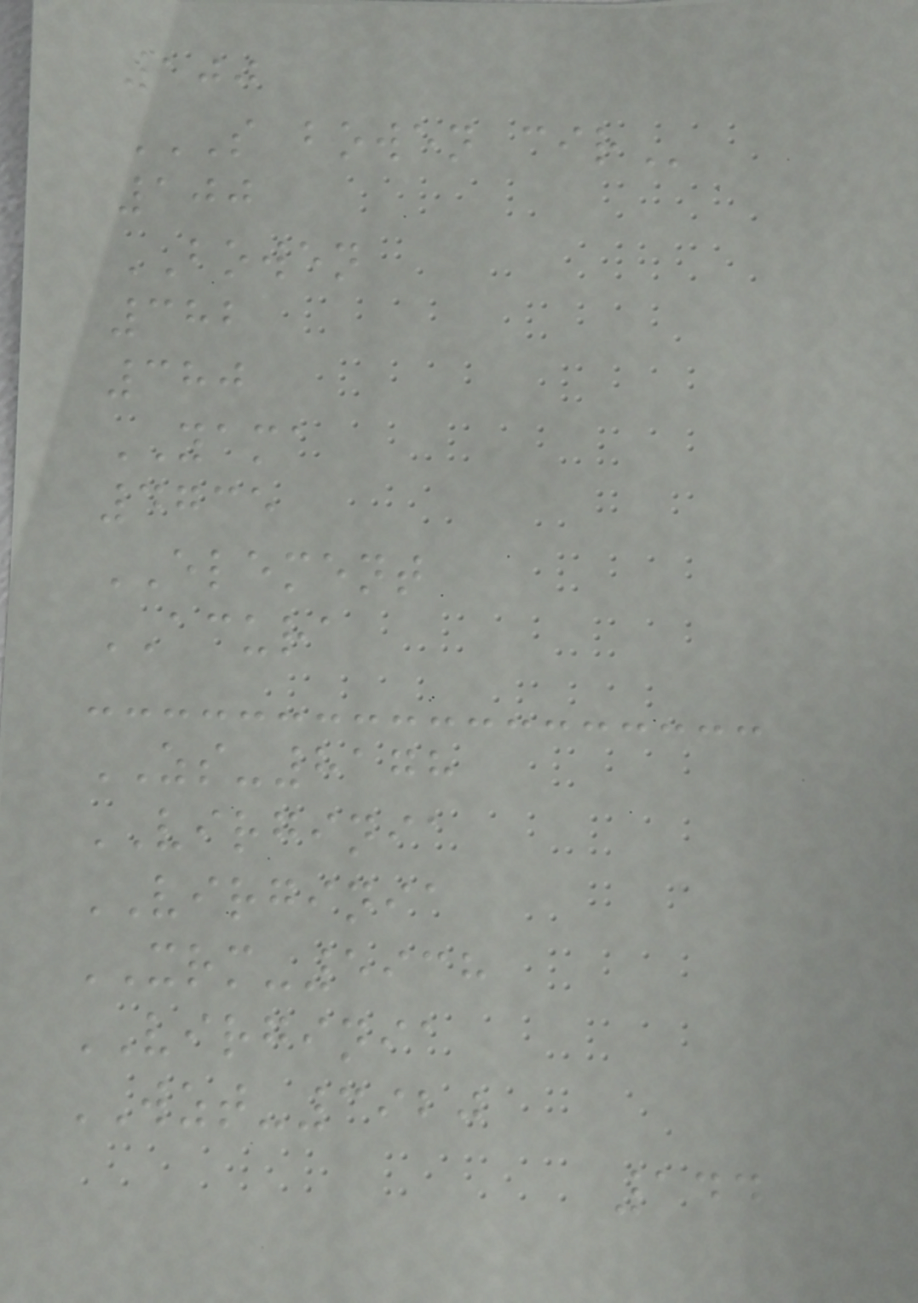100
S BOWEN CIR
100
BOWEN
382
380
YAMA
4735
ELEMENT
ACURA
ZS-8178
VIRGINIA
VIRGINIA
XRM-5938
VIRGINIA
WZT-3920
144
